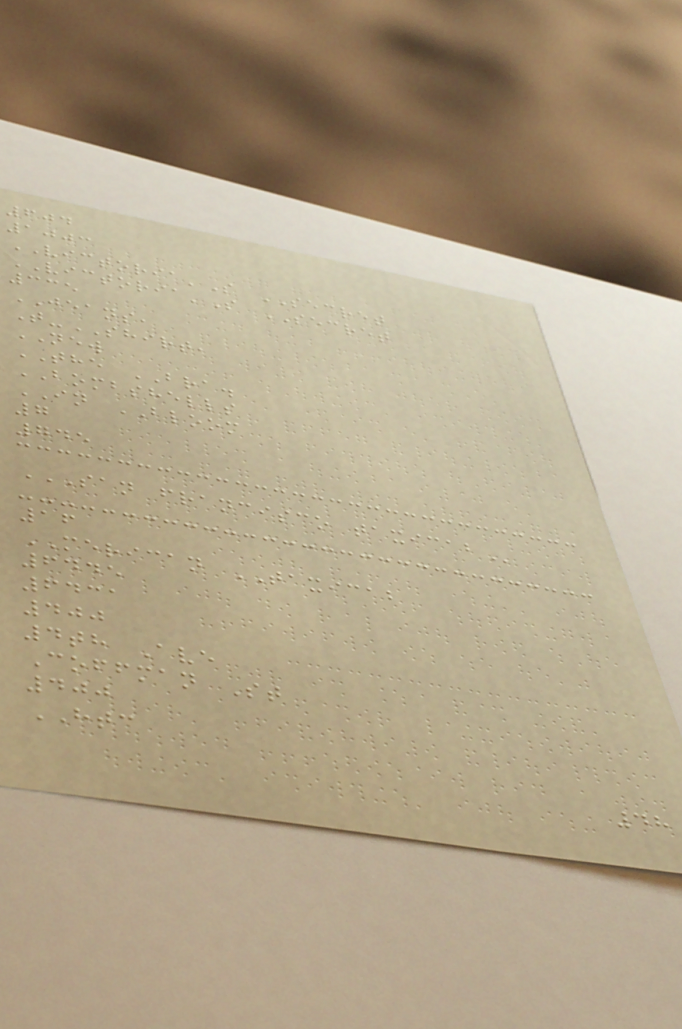604
1003
VICTORIA'S SECRET
VICTORIA'S SECRET
335
JEANS,
T-SHIRT,
NEW
THE BRA.
BOMBSHELLS
IN BLOOM
7
745
SAN FRANCISCO TAXICAB
16
MERICAN TAXICAB
6445
6431
400
4th Ave
Coffman St
400
HTC
48
